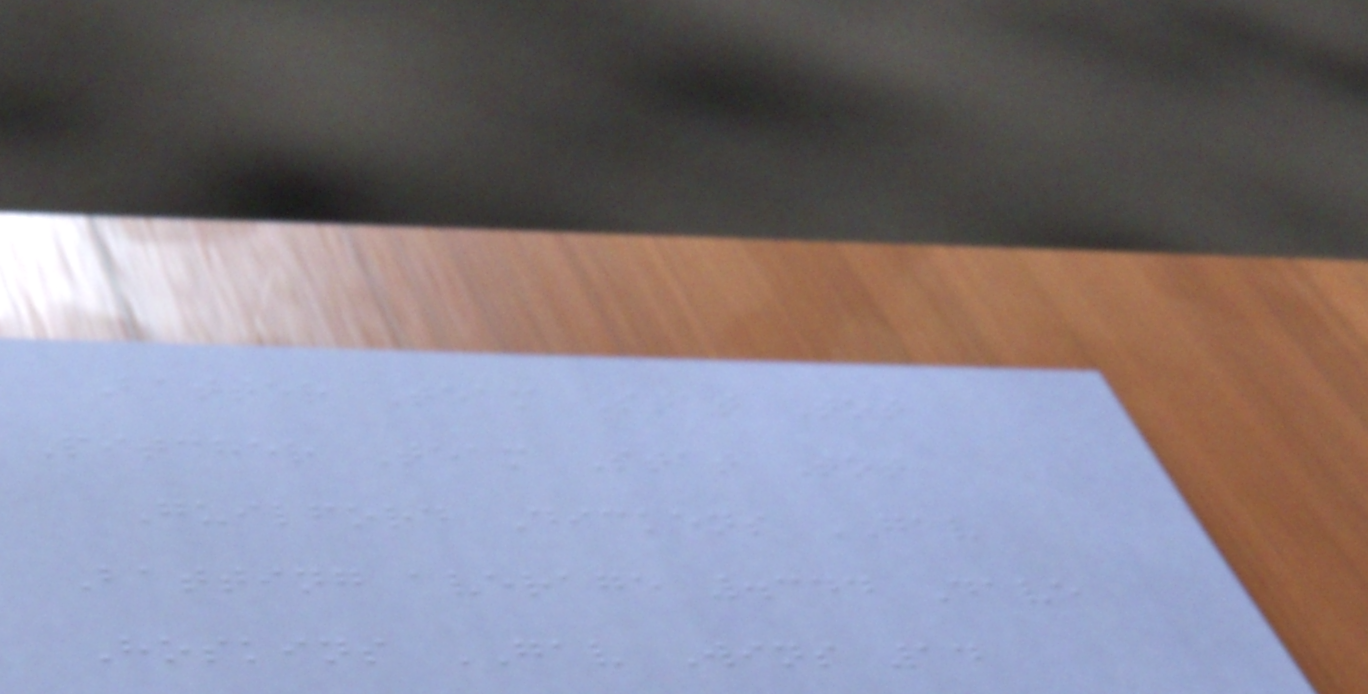Batter Team Stat Tot
Pitcher Team Stat Tot
Guilford Dickens GAV
Batting average .344 Dave
Hoskins GAV Wins 14
